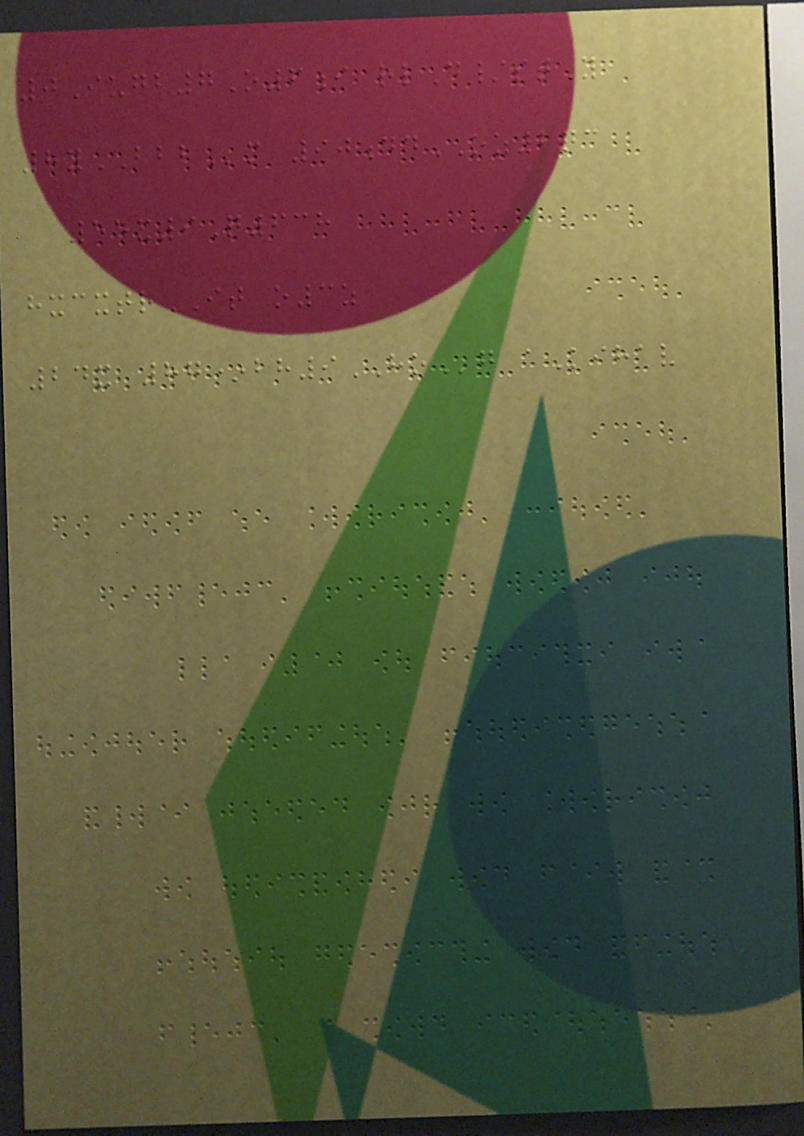0Iugb7O6i rlD/stY
8yBBBm 90ddOZ2qc
55x9Q638
hxcxtrIT o3z
24x 87*bh9HOg aKihav
